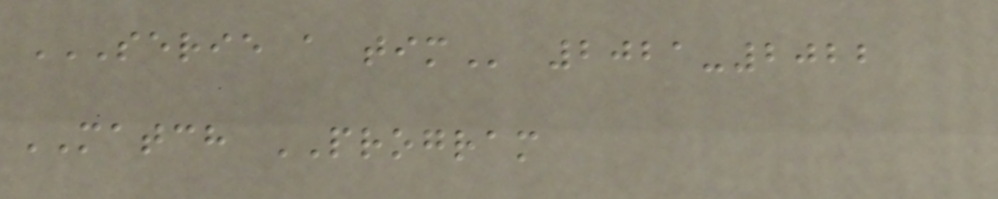SERIE A TIM 2021-2022
MATCH PROGRAM
